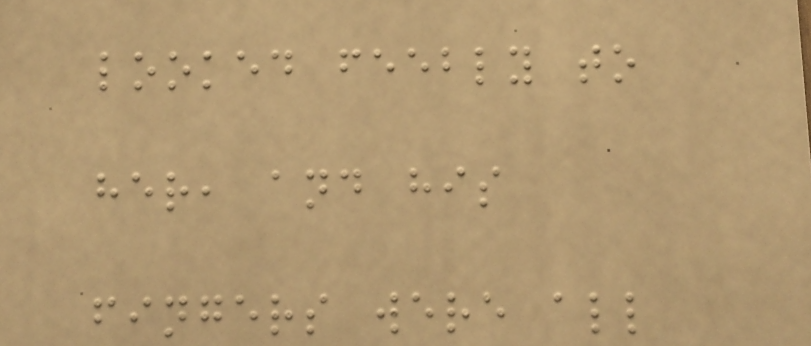looked feebly to
her, and his
fingers were all
